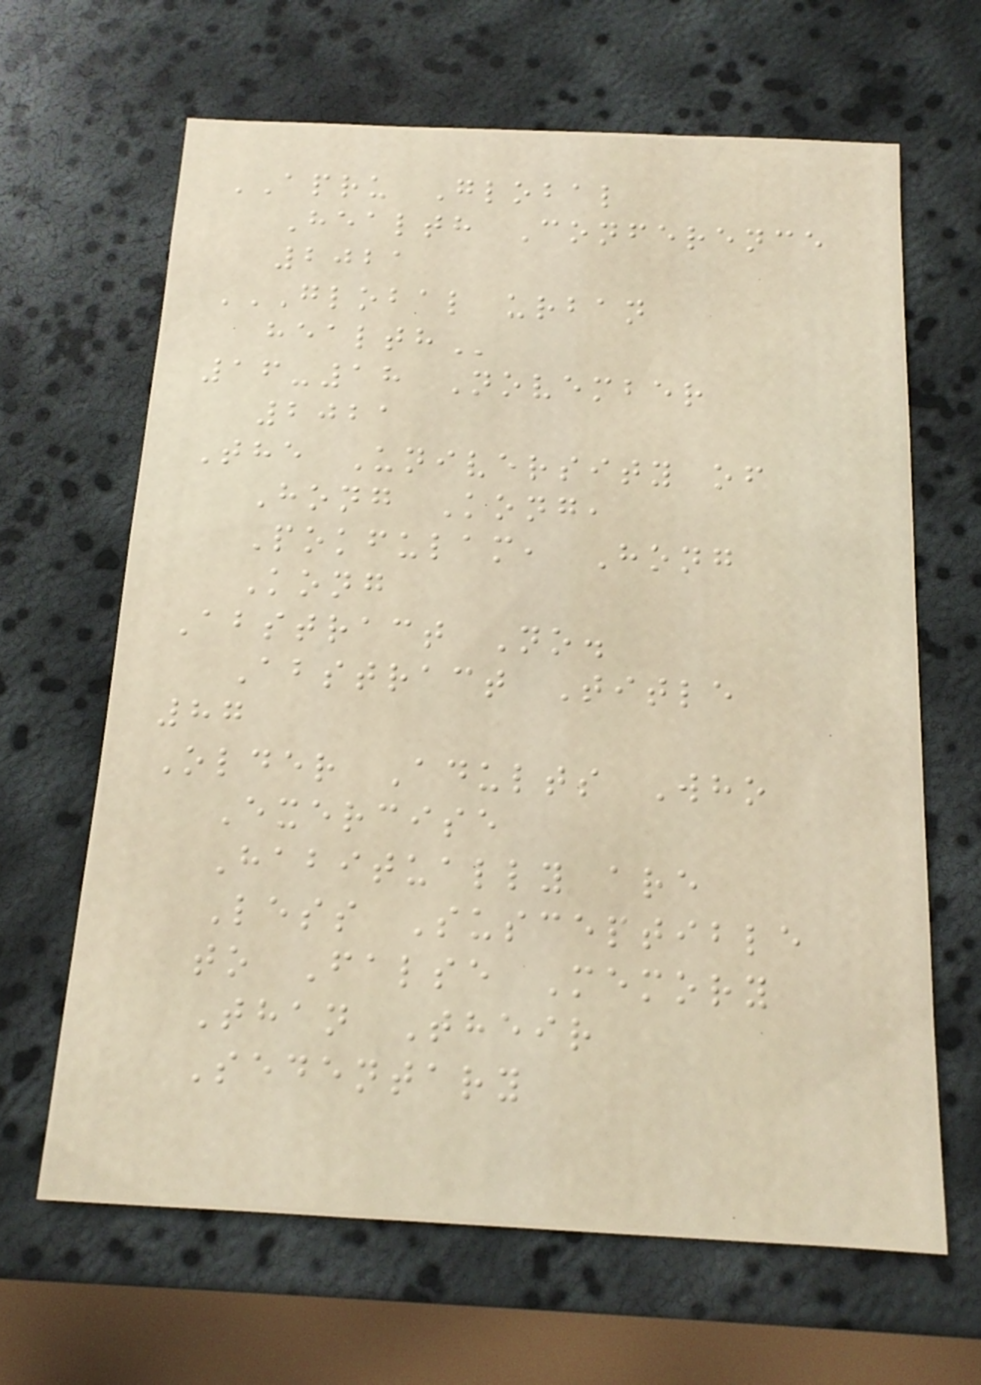APRU Global
Health Conference
2021
GLOBAL URBAN
HEALTH
16-18 November
2021
The University of
Hong Kong,
Pokfulam, Hong
Kong
Abstract No.
Abstract Title
87
Older Adults Who
Exercise
Habitually are
Less Susceptible
to False Memory
Than Their
Sedentary
